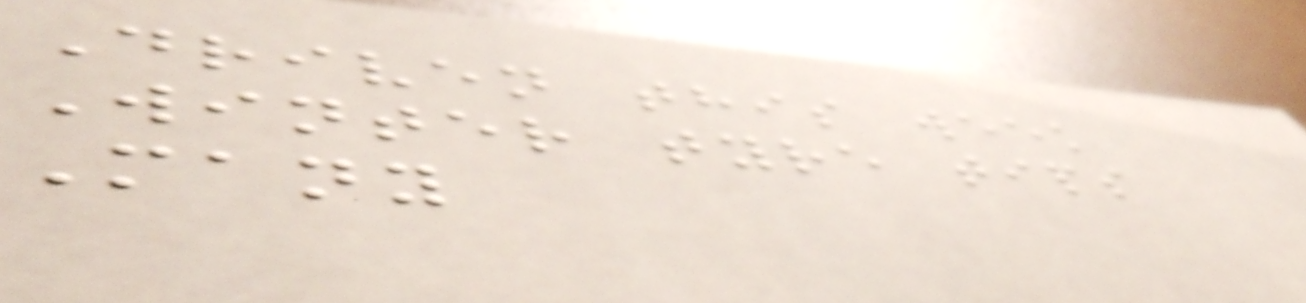Driven this week
Winter tyre tips
Many
